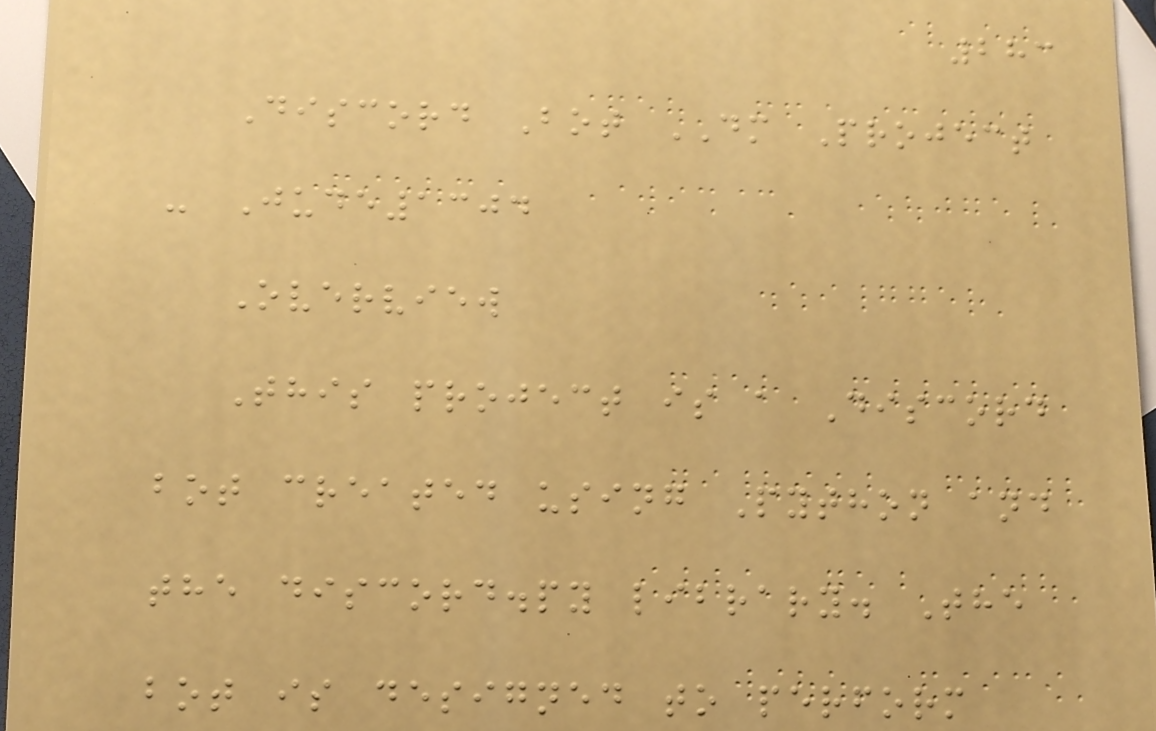283
Discord Bot DM Project
- Jude1304
Overview
This project is a Discord
bot created using Python and
the discord.py library. The
bot is designed to perform
